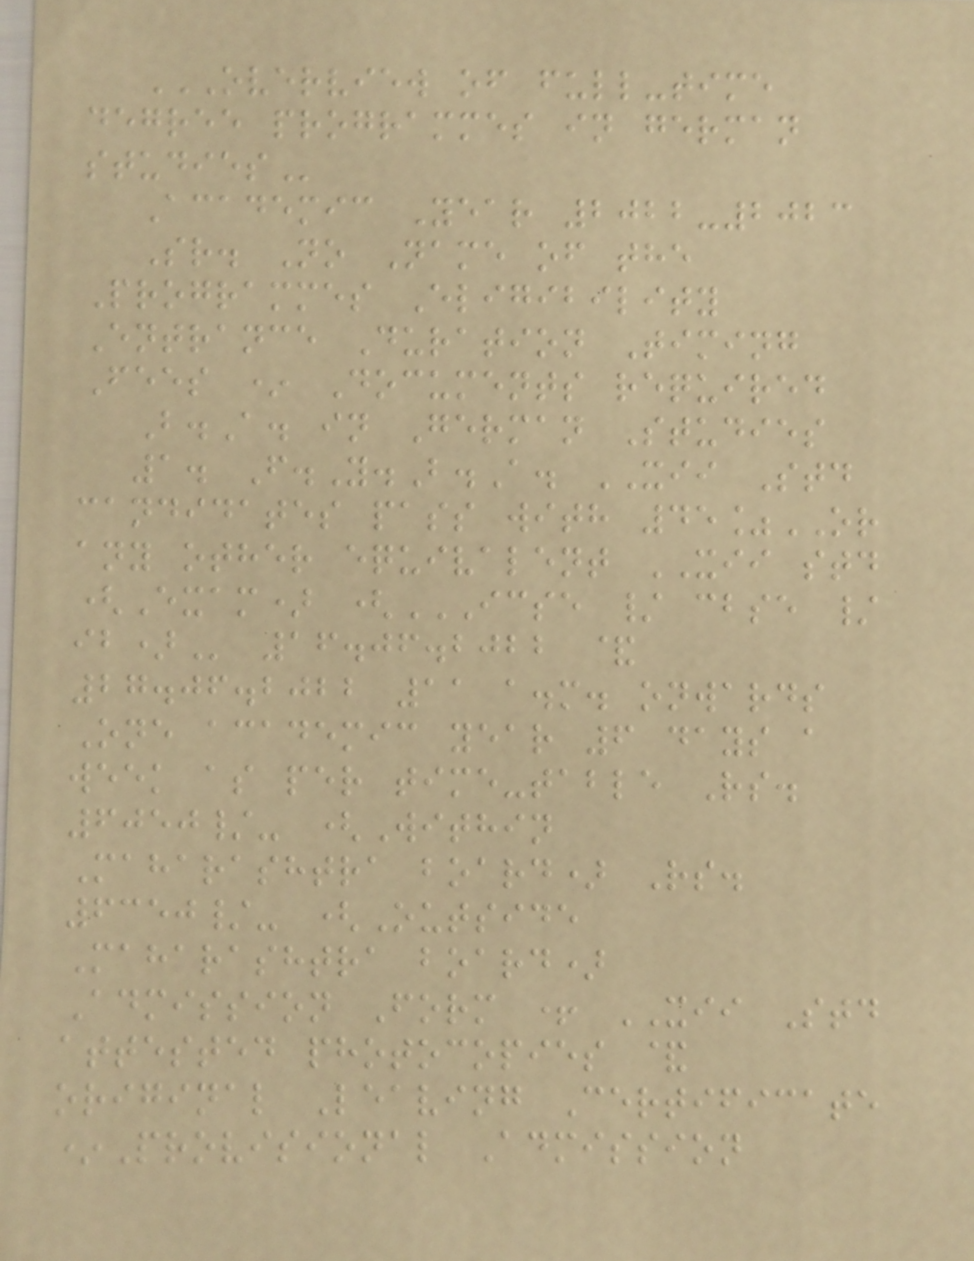OVERVIEW OF FULL-TIME
DEGREE PROGRAMMES IN GERMAN
STUDIES
Academic Year 2022-2023
Sr. No Name of the
Programmes Eligibility
Entrance Duration Timing
Fees * Documents required
B.A. in German Studies
1. F.Y.B.A. XII Std
candidates pass with 45%OR
any other equivalent XII std
(Exam) (ICSE / CBSE /
IB) 16.06.2022 &
27.06.2022 11 a.m. onwards
One academic year 6 days a
week as per time-table Rs.
6050/- (Within
Maharashtra board) Rs.
6350/- (Outside
Maharashtra board)
Admission Form + XII Std
attested photocopies &
original Leaving Certificate
*Provisional Admission
